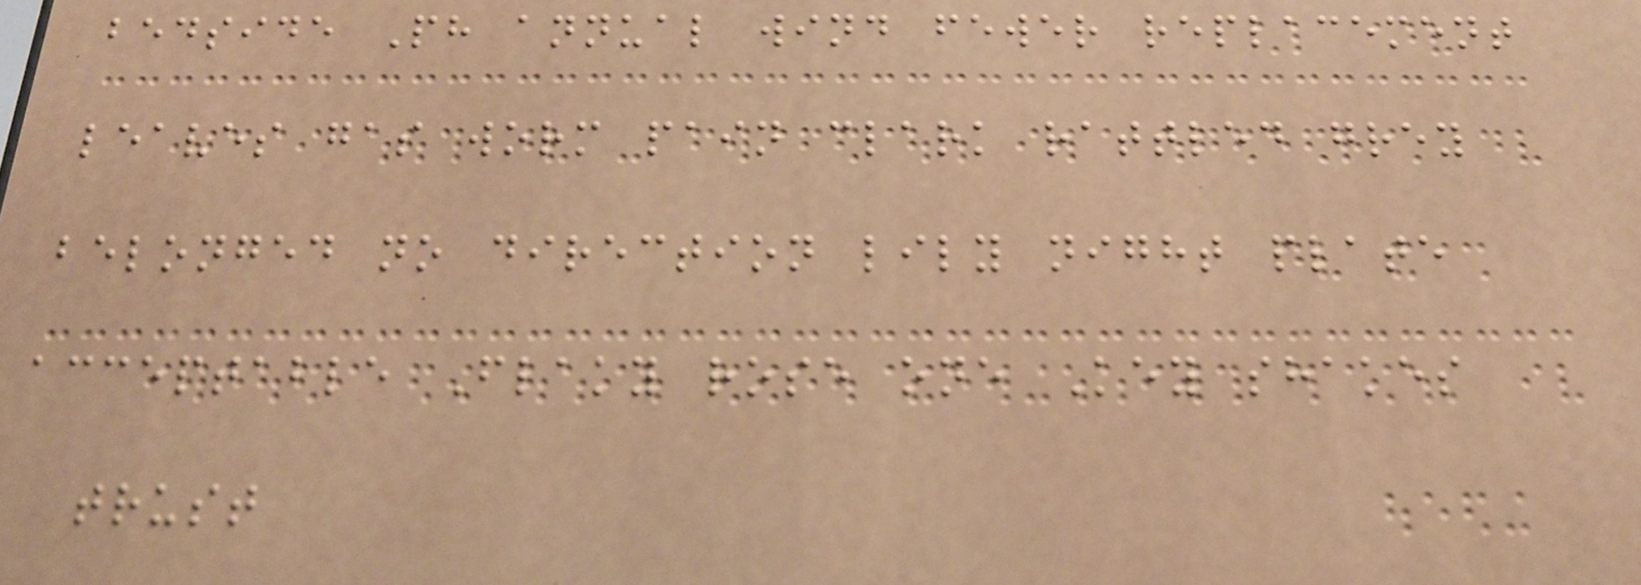bedside Ph annual wind fewer replacement
leaves gas worm pain clark rattled grey
belonged no direction lily night plate
acceptable Flaky rose one Key shakes
trust
